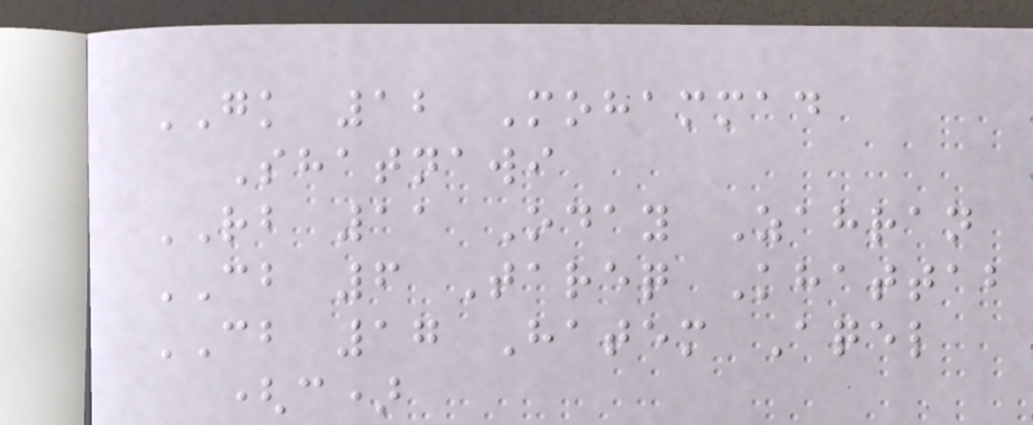GK 12 Mohammad
Shatnawi
RB 11 Oday Zahran
CB 6 Tareq Khattab
CB 17 Hatem Aqel
(c)
